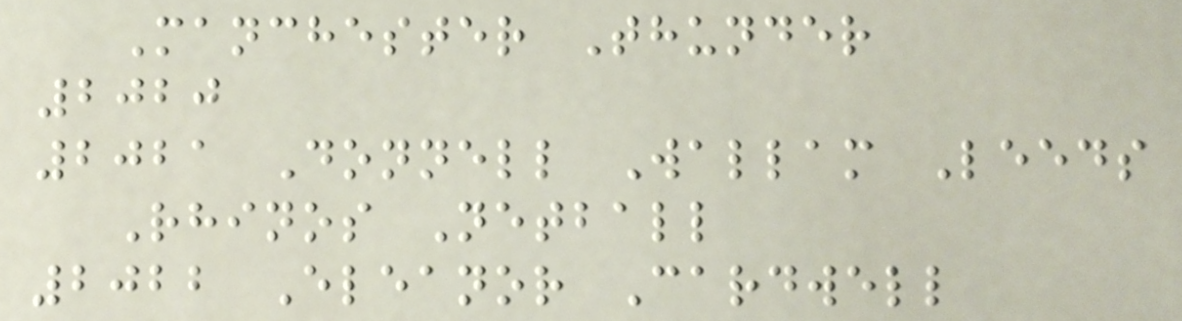Manchester Thunder
2020
2021 Donnell Wallam Leeds
Rhinos Netball
2022 Eleanor Cardwell
